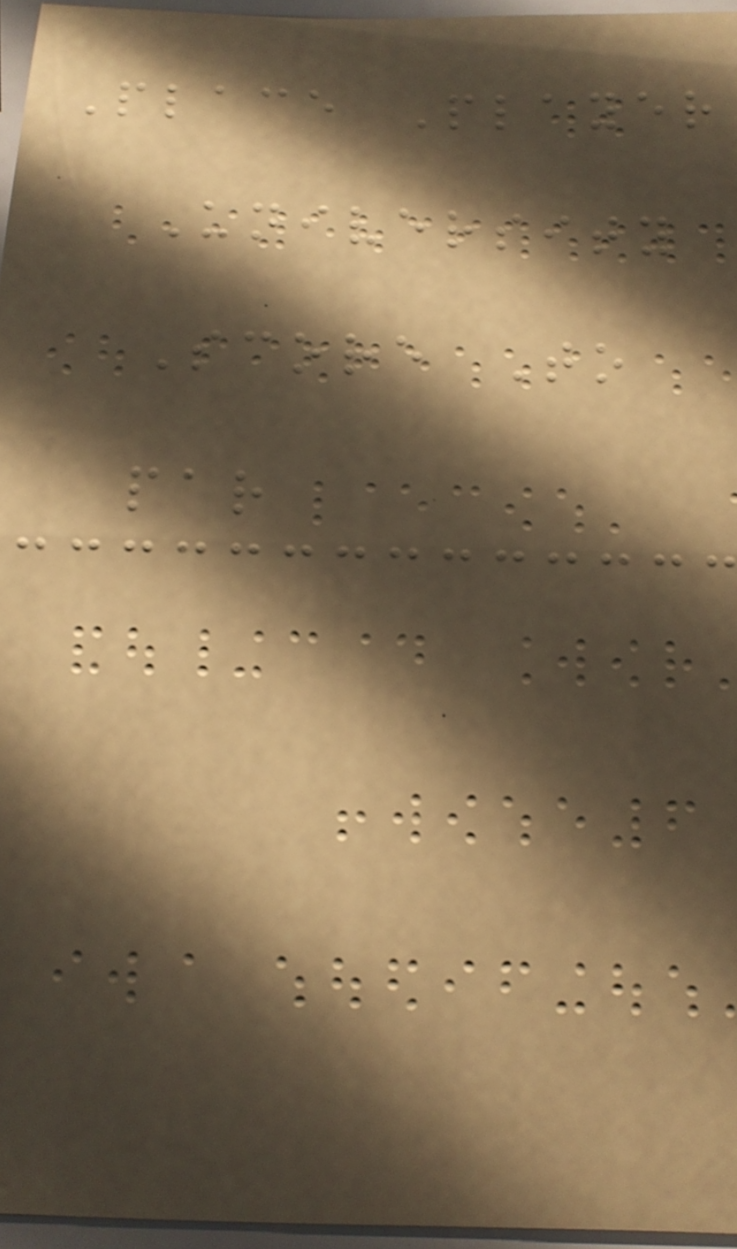Place Player
University
Score To
par
